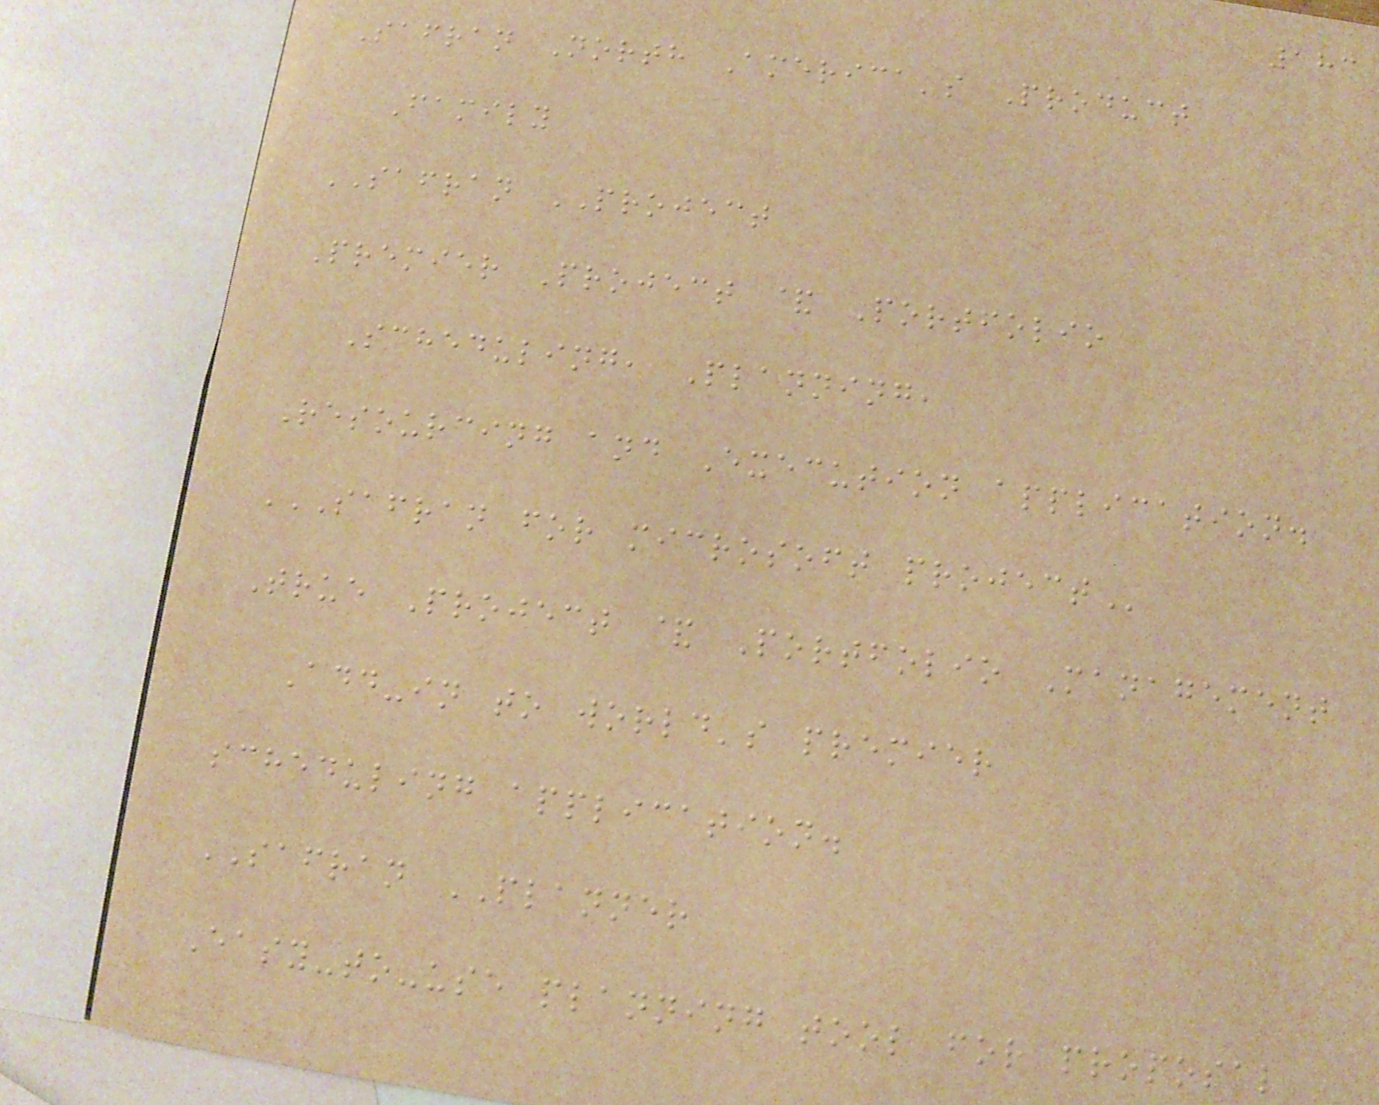183
Safran North America's Product
Family
SAFRAN PROJECT
Premier Project & Portfolio
Scheduling, Planning,
Resourcing and Execution application.
SAFRAN FOR MICROSOFT PROJECT
True Project & Portfolio Management
Add-in to world's premier
scheduling application.
SAFRAN PLANNER
Easy-to-use planning tool for proposal
